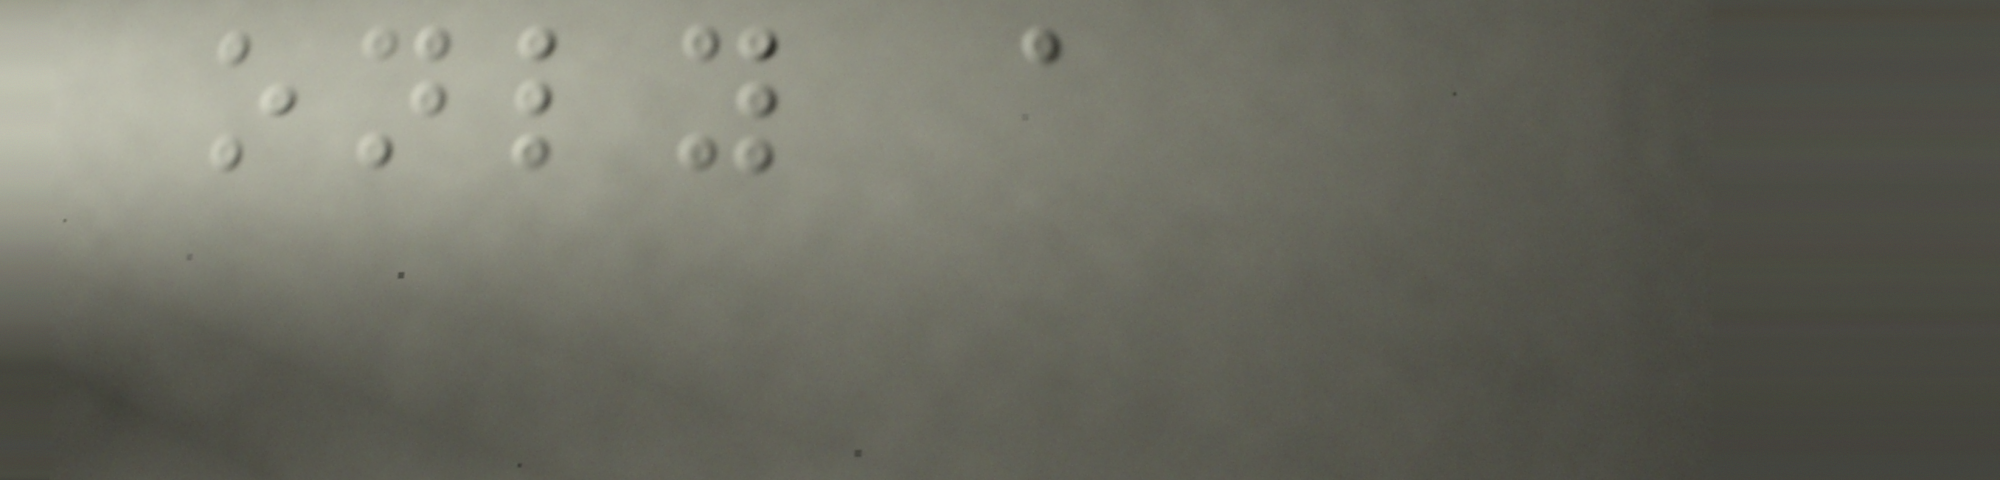only a
